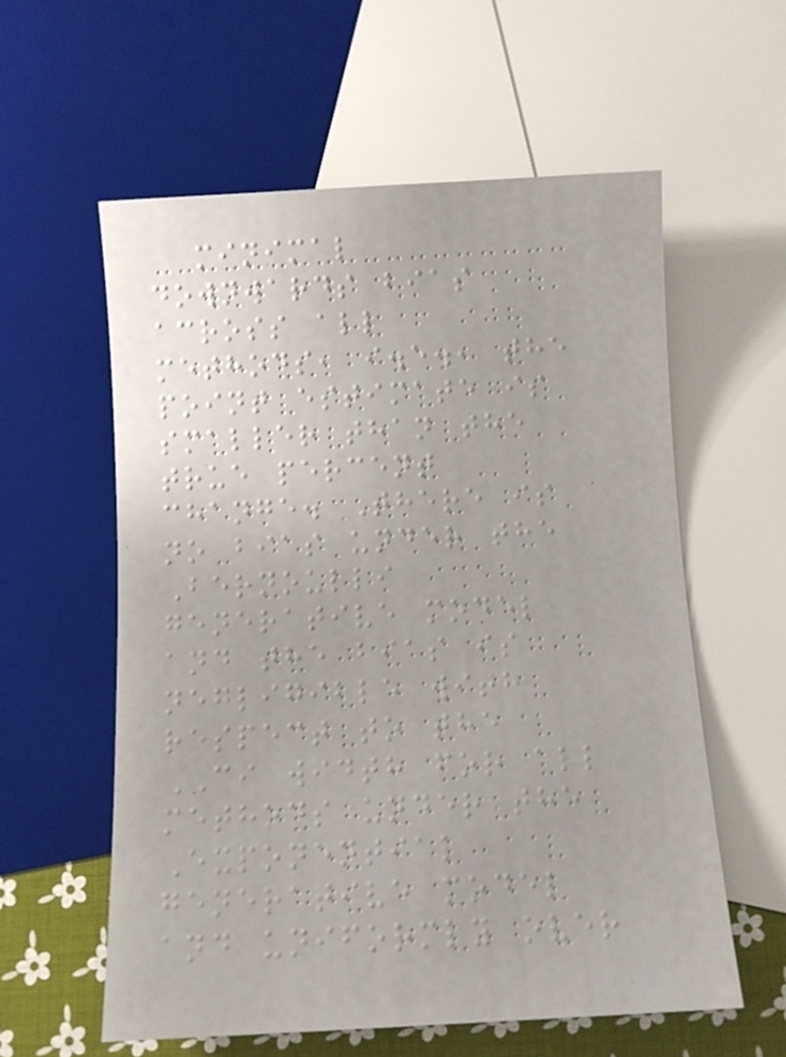minimal
downwards bias
across all
methods, i.e., the
point estimate is
smaller than the
true percent
change. There is
no bias under the
Bernoulli
generative model
and the bias is
negligible with
respect to the
CI width for all
methods under the
Exponential
generative model
and uniformly over
